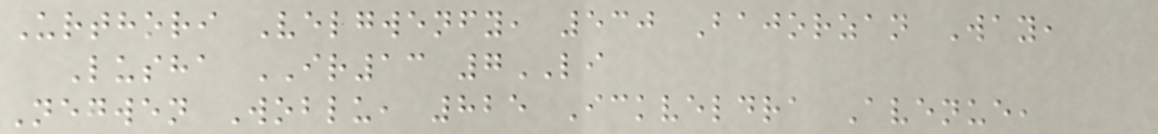Urthori Velgwenfy, 530 Bajorzan Way,
Lusha IR13 7LI
Negwen Woblu, 825 Ickveldra Avenue,
